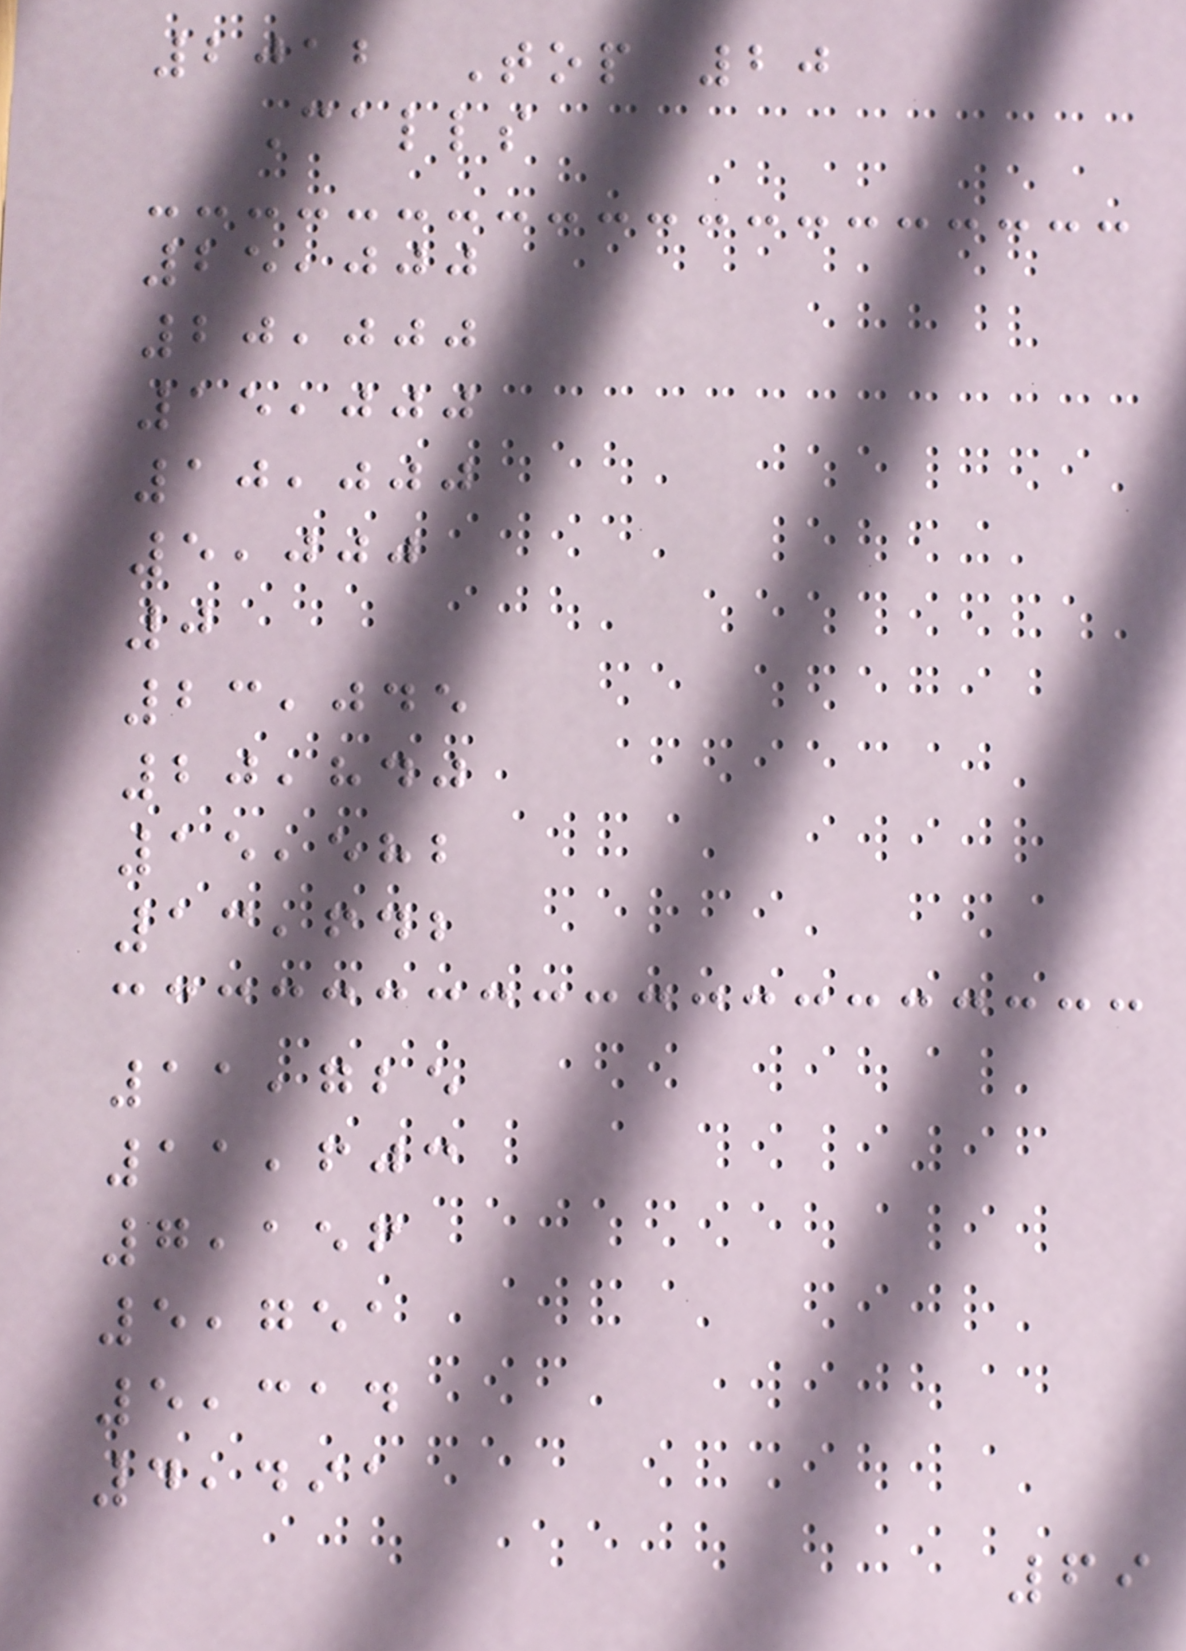2012 Top 20
Calls
25,000
20,000
15,000
10,000
5,000
0
23,045
20,840
15,582
13,642
11,725
11,603
7,156
5,751
5,314
4,491
69
